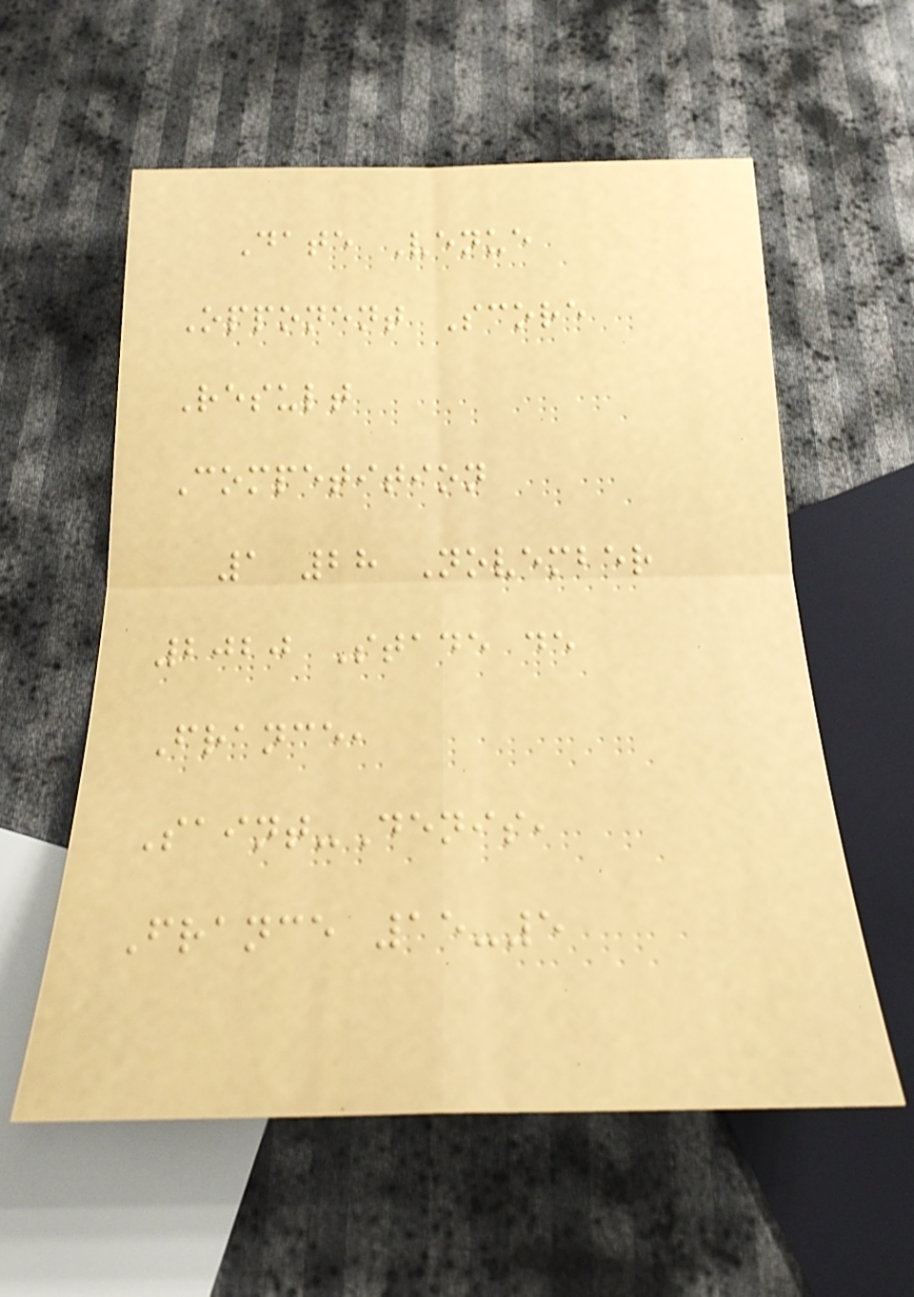Date Venue
Opponent Score
Result
Competition
1 28 November
2020 Stade de
France,
Saint-Denis,
France 15-5
